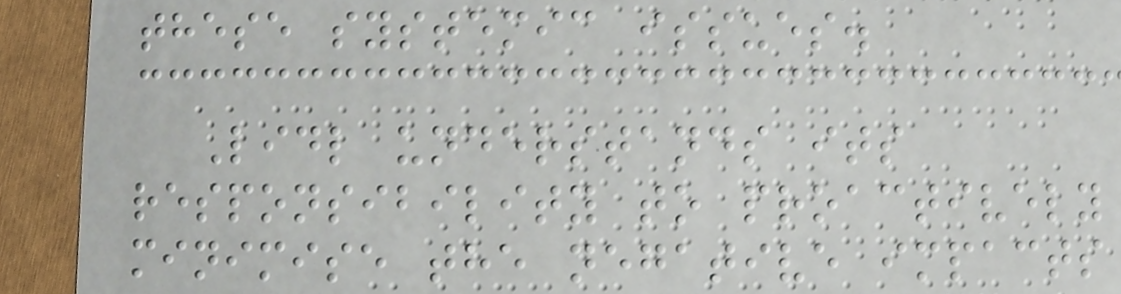these systemic issues.
Lidl understands its
responsibility to proactively
minimise the negative impacts
